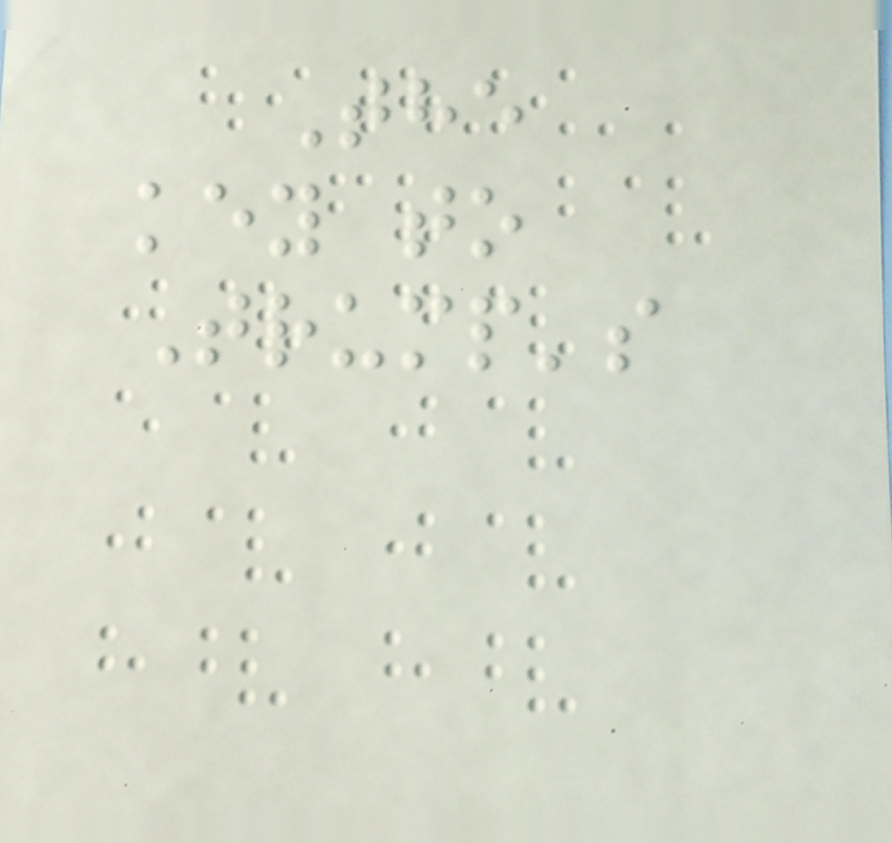The
key to
Trump's
